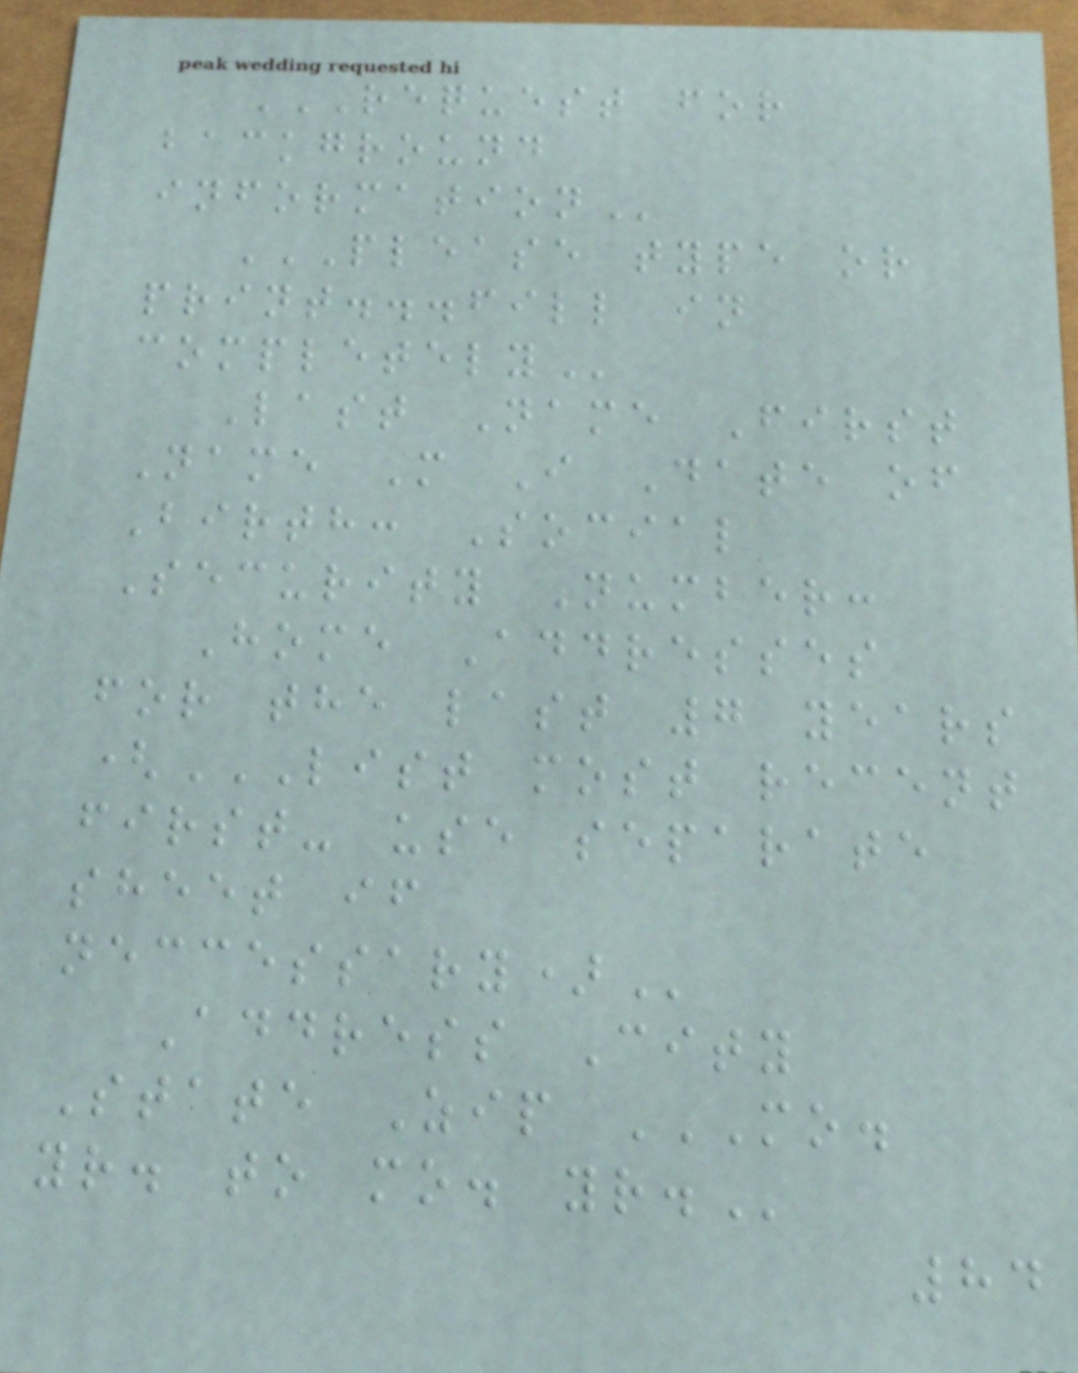REQUEST FOR
BACKGROUND
INFORMATION
PLEASE TYPE OR
PRINT...FILL IN
COMPLETELY
Last Name First
Name M I Date of
Birth: Social
Security Number:
Home Addresses
for the last 7 years
(LIST MOST RECENT
FIRST- USE SEPARATE
SHEET IF
NECCESSARY)
Address City
State Zip MO.
YR. TO MO. YR.
84
